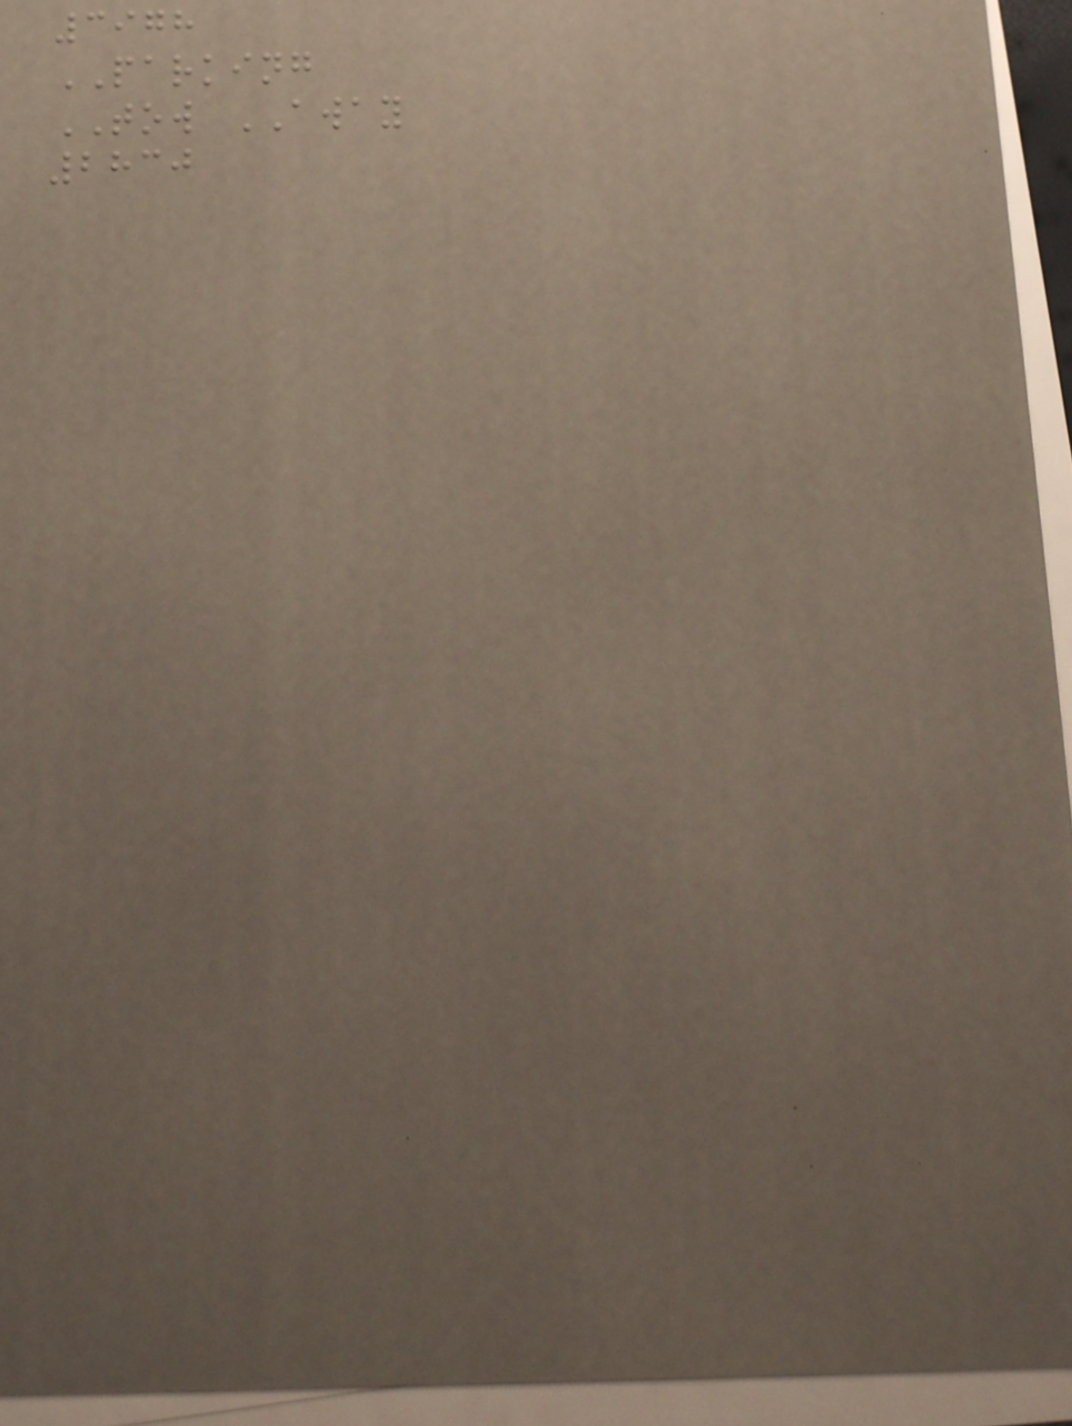3978
PARKING
TOW AWAY
2830
